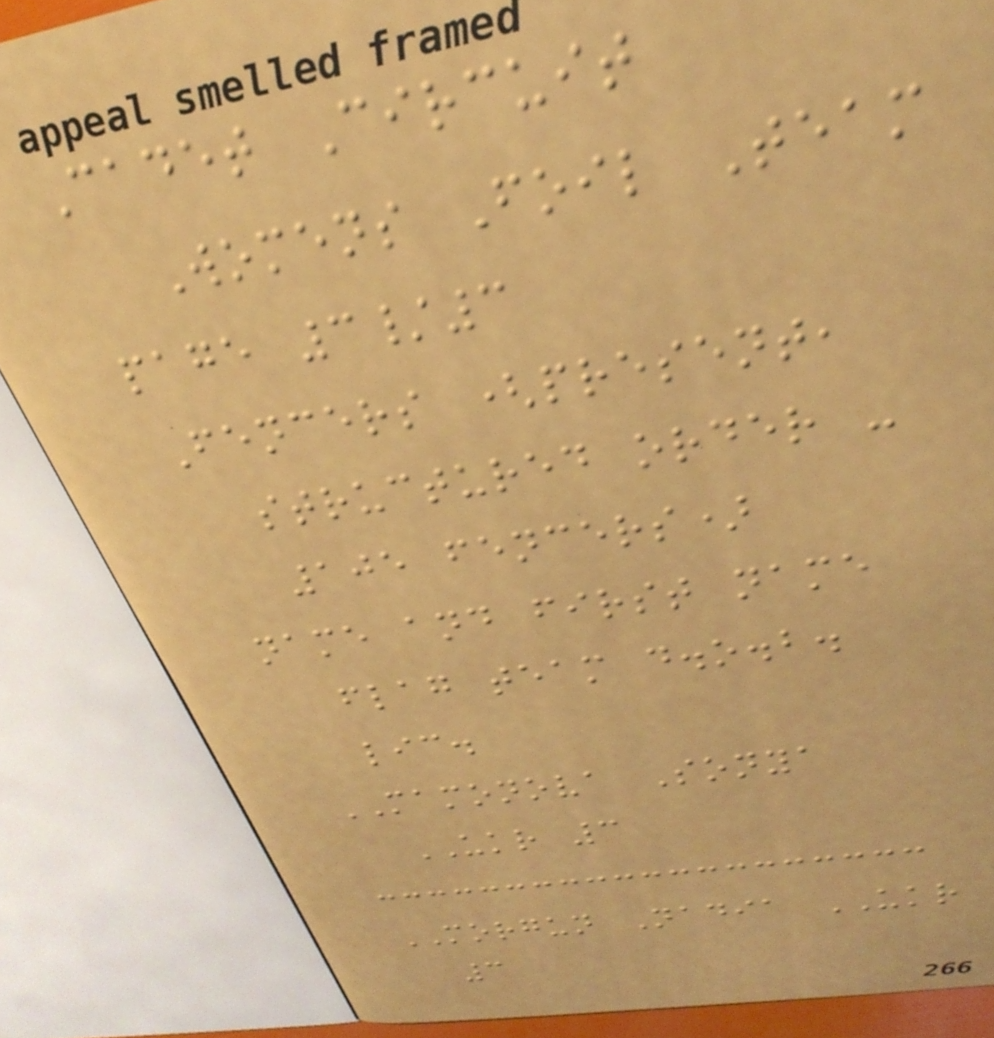Cadet Circuit
Womens Foil Team
page 3/3
Fencers (present,
structured order -
105 fencers)
name and first name
flag team d.o.b.
lic.
MAMONOVA Sonya
UKR 3
MORGUN Nadia UKR
3
